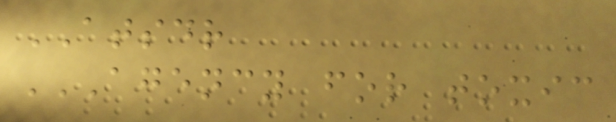ATSDR
AGENCY FOR TOXIC
